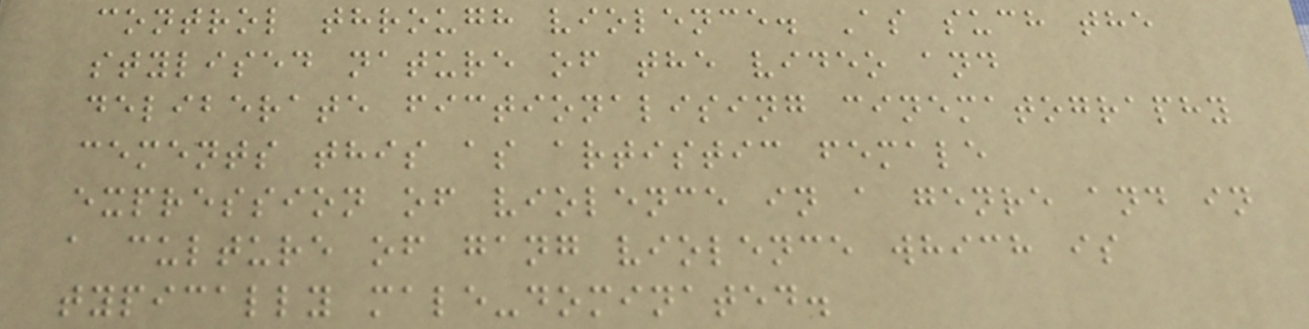control through violence. As such the
stylised nature of the video and
deliberate fictionalising cinematography
cements this as artistic female
expression of violence in a genre and in
a culture of gang violence which is
typically male-dominated.
